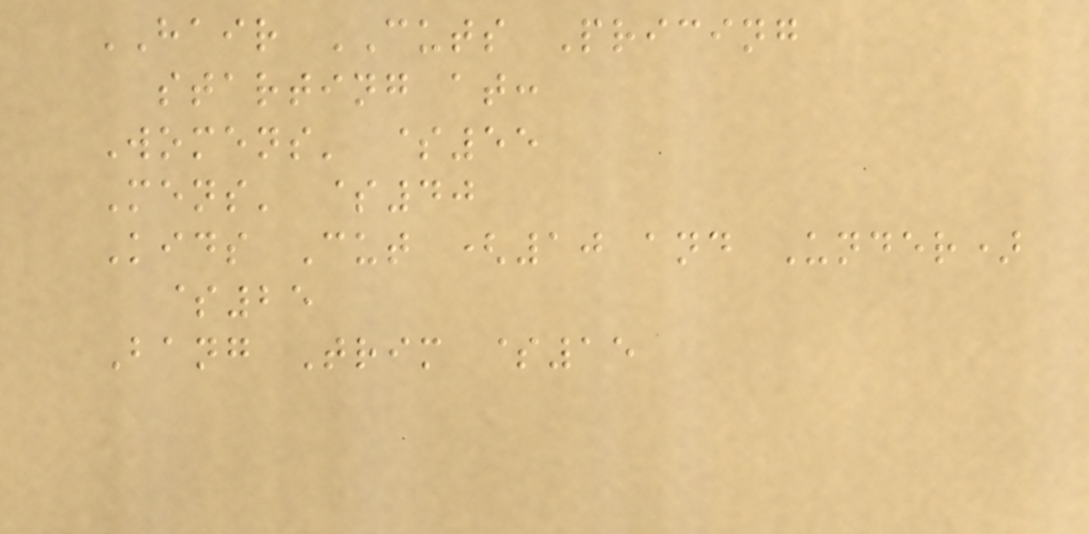HAIR CUTS Pricing
starting at:
Womens' $55
Mens' $40
Kids Cut (10 and Under)
$25
Bang Trim $15
